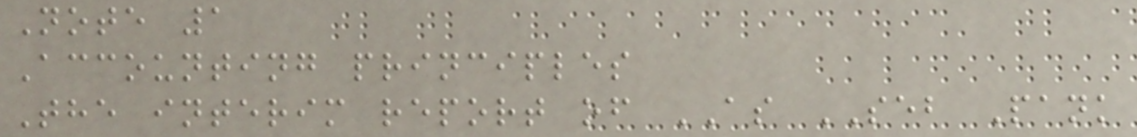Note 1
Accounting principles
The interim report of AS SEB Pank
